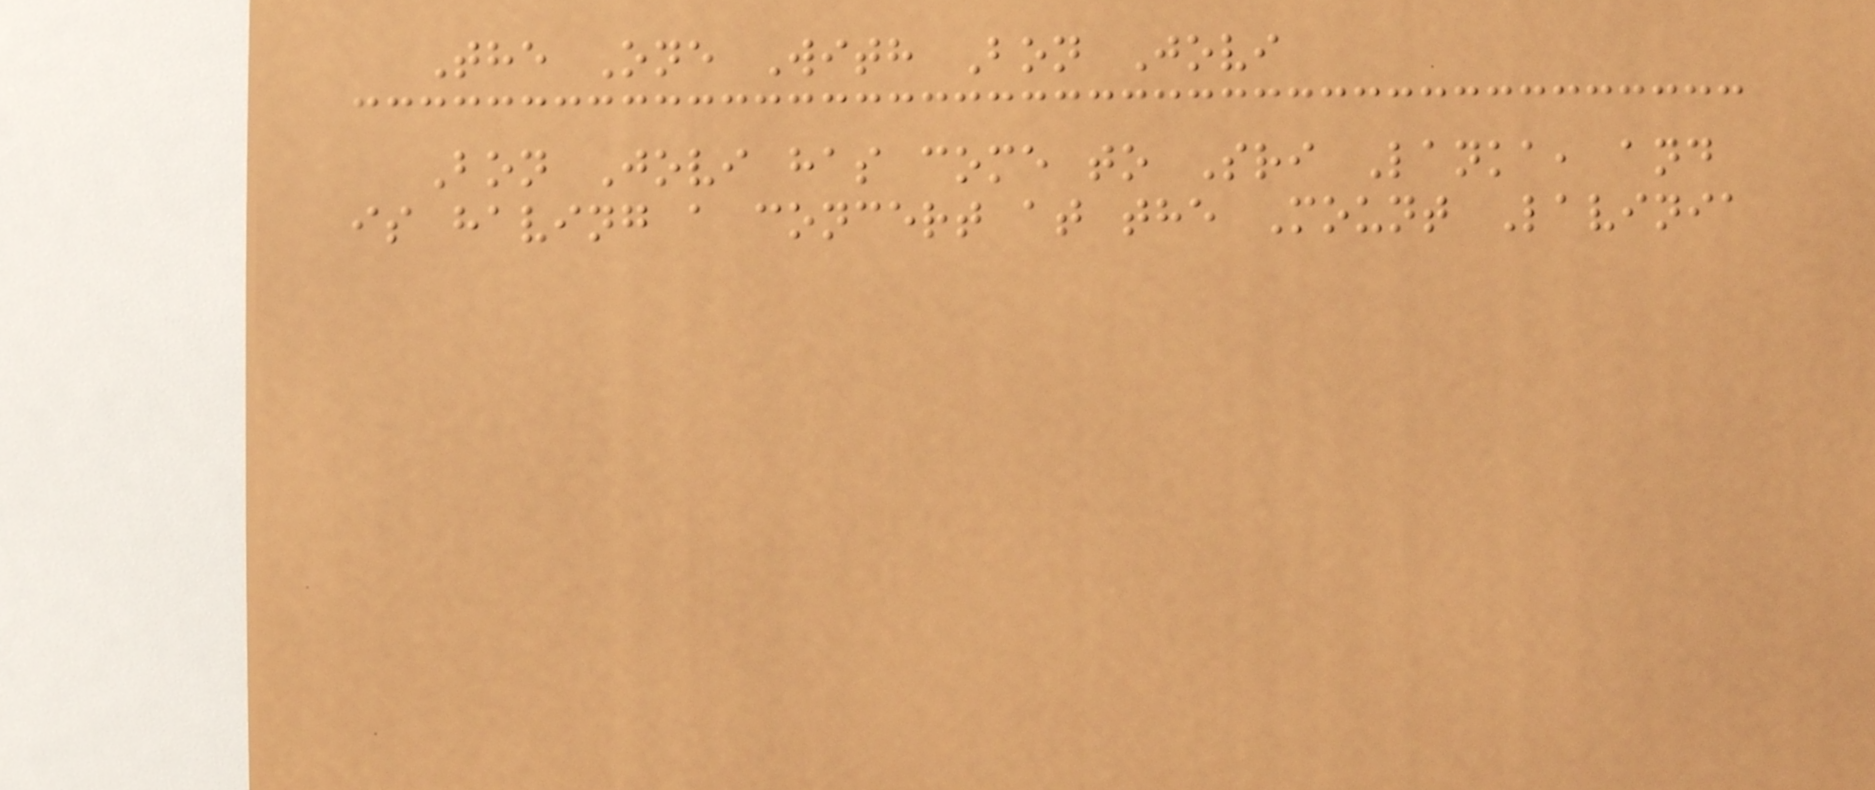The One With Bon Jovi
Bon Jovi has come to Sri Lanka, and
is having a concert at the Mount Lavinia
